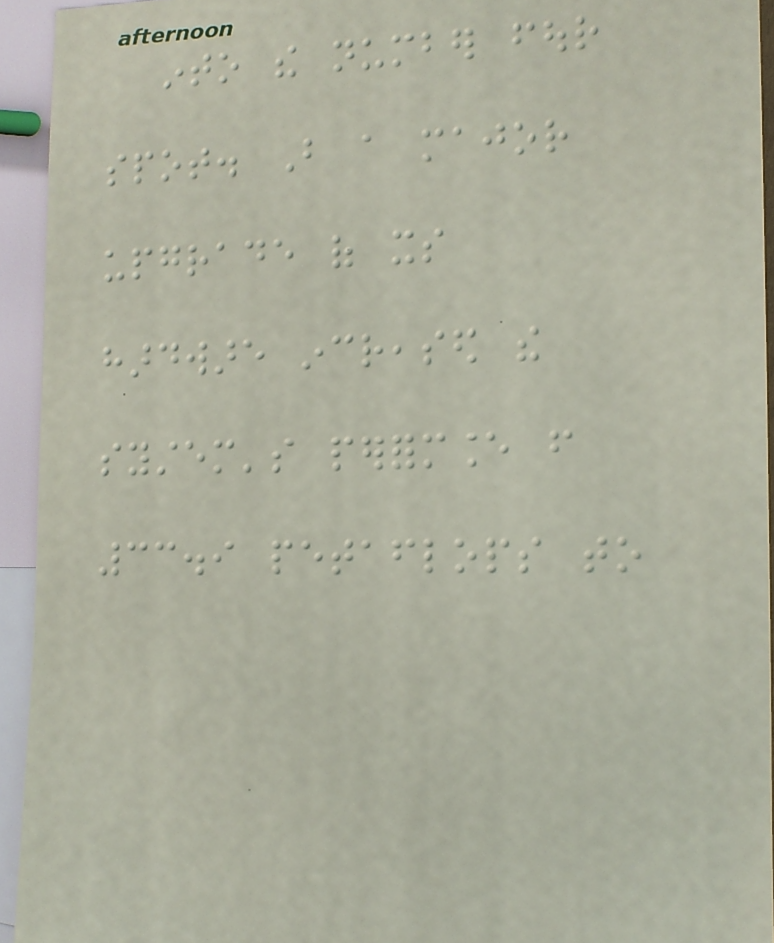into the number four
spot. But a major
upgrade of its
hardware increased the
system's performance from
33.9 petaflops to
